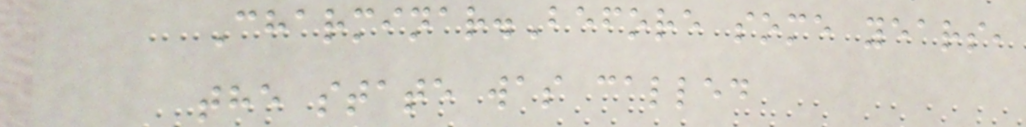Charminar.Before some years,
the state was called
